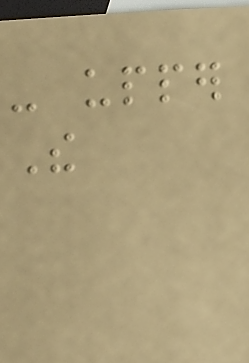- upper
The
